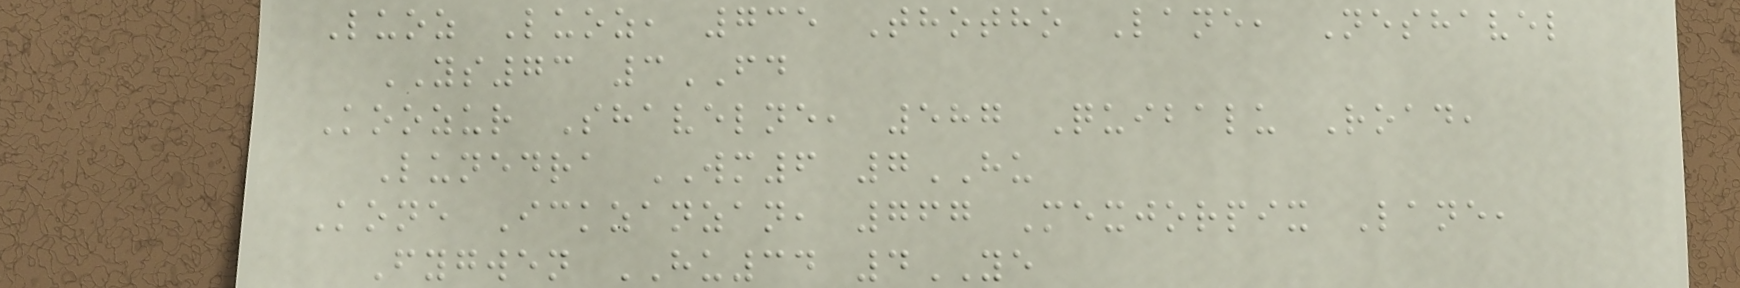Luoz Luoz, 735 Thotho Lane, Neshavel
YS73 3FD
Koozur Shavelne, 587 Quibalu Road,
Lunedra WM6 7HU
Kone Ickzanzan, 767 Mexjorpix Lane,
Fygwen HU34 4YE
